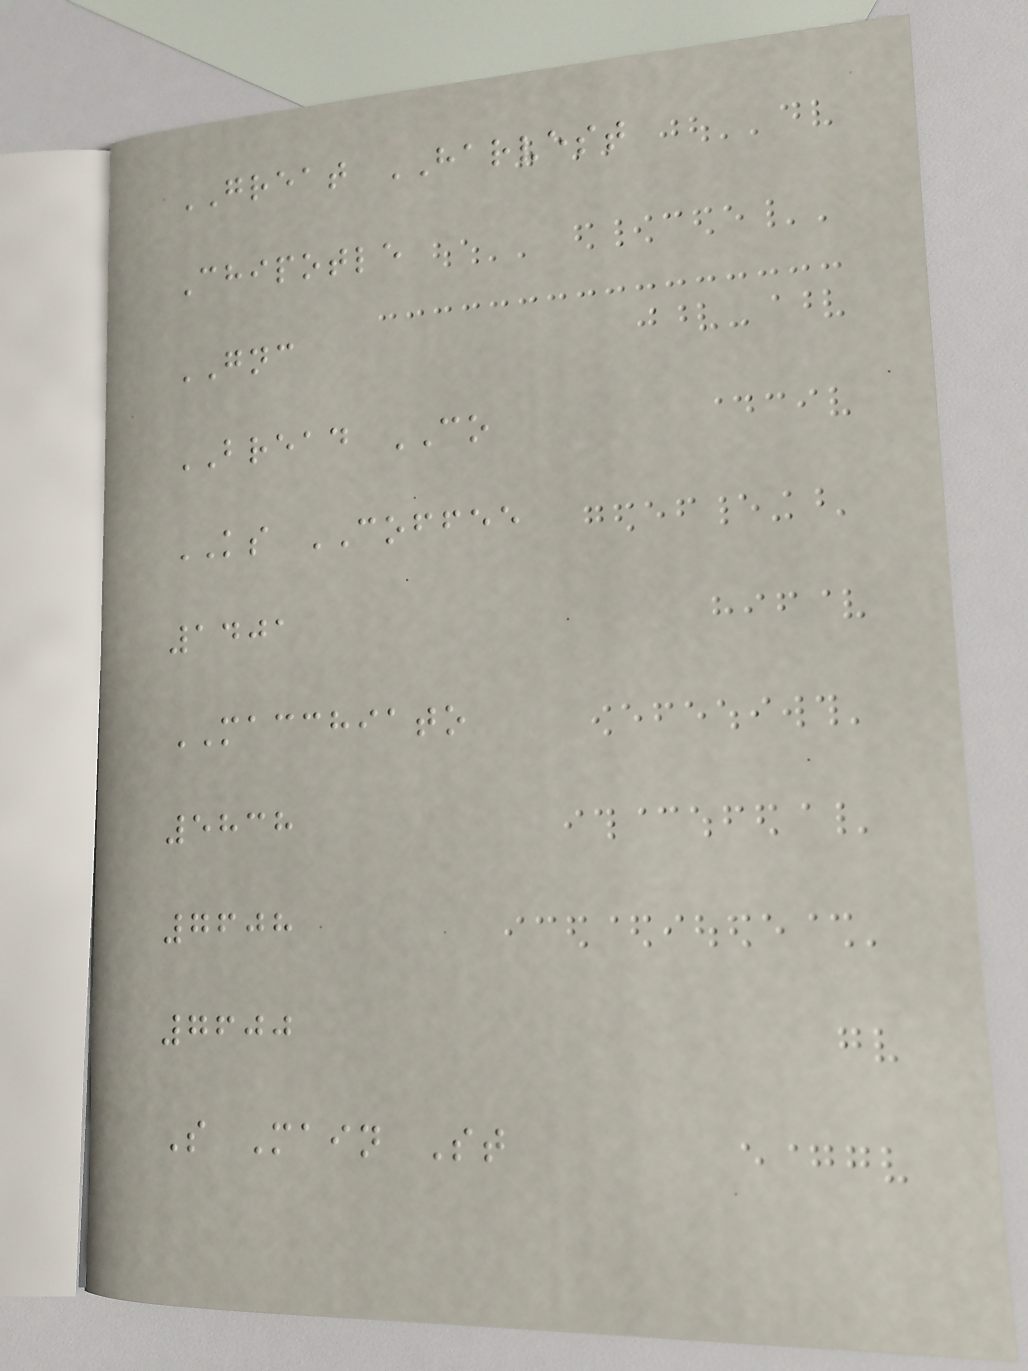GREAT HARVEST
Chipotle
GNC
BREAD CO
KS COFFEE
1401
MACCHIATO
5838
7608
7600
S Main St
